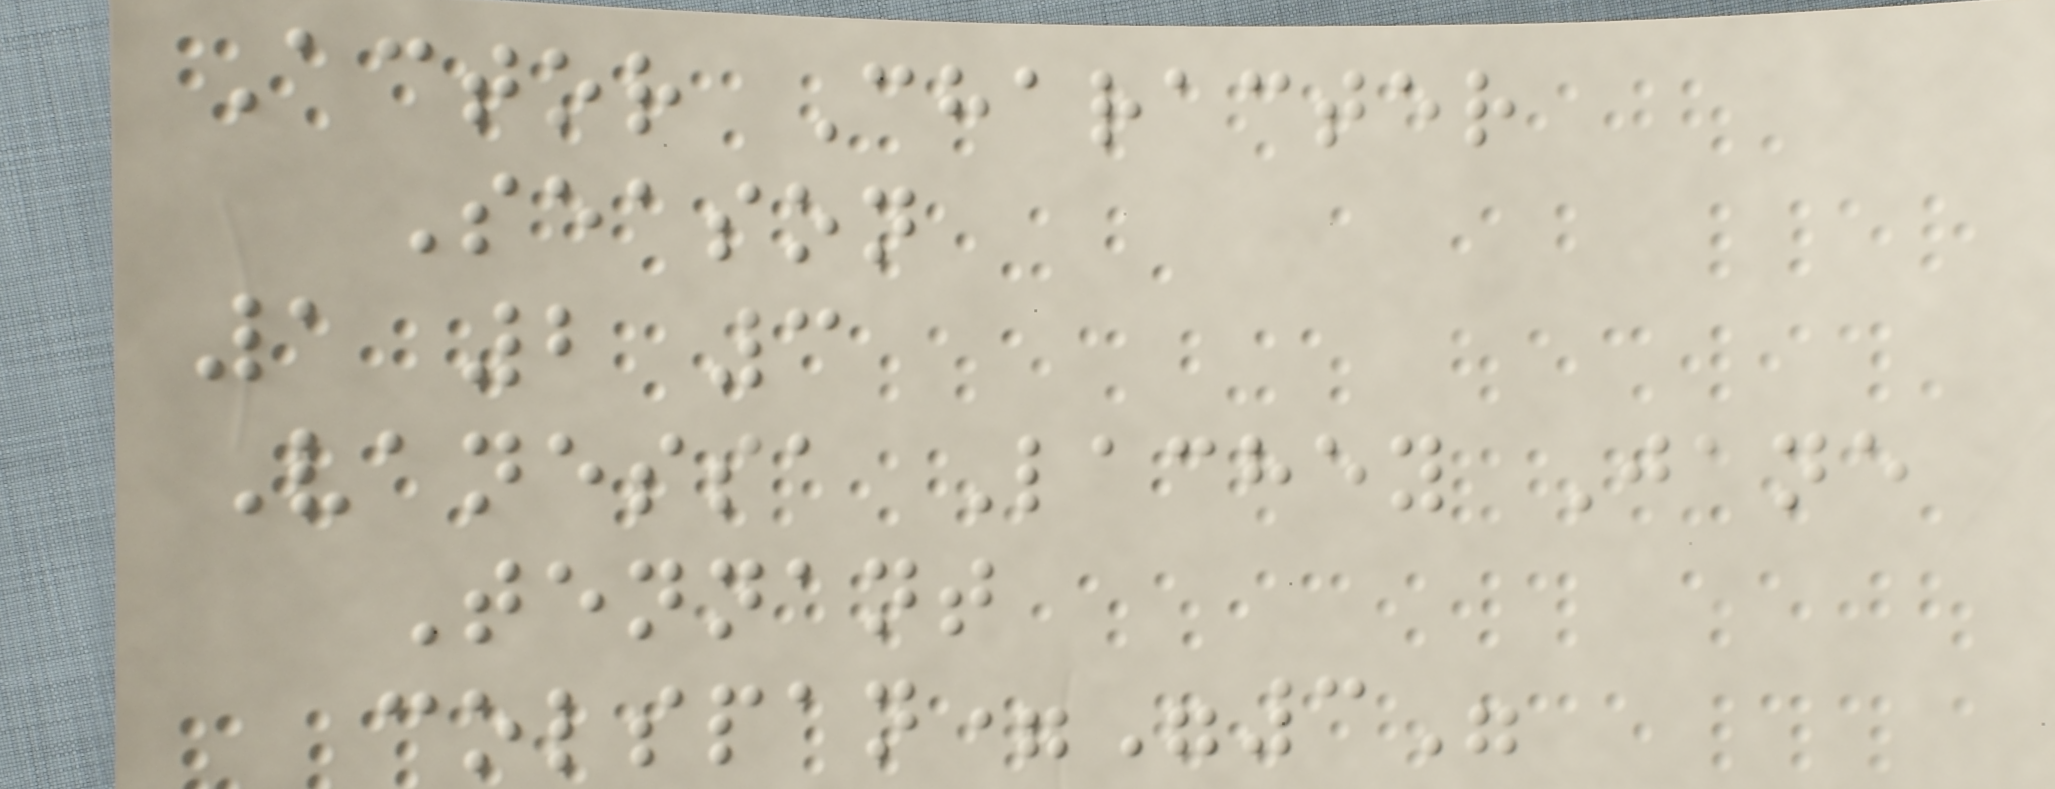Actor Character
Season
1 2 3
Vanessa Lachey Jane
Tennant
colspan="3"
